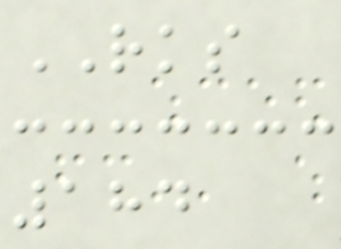RKS
184
